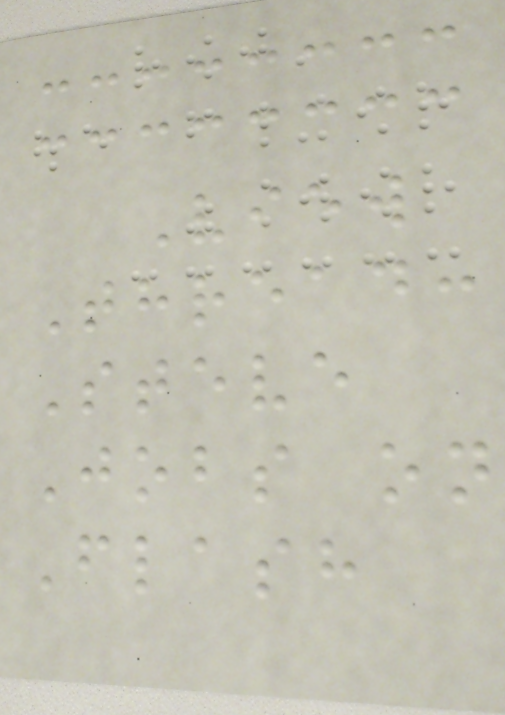View
Thread:
Steve
Jobs on
Flash
